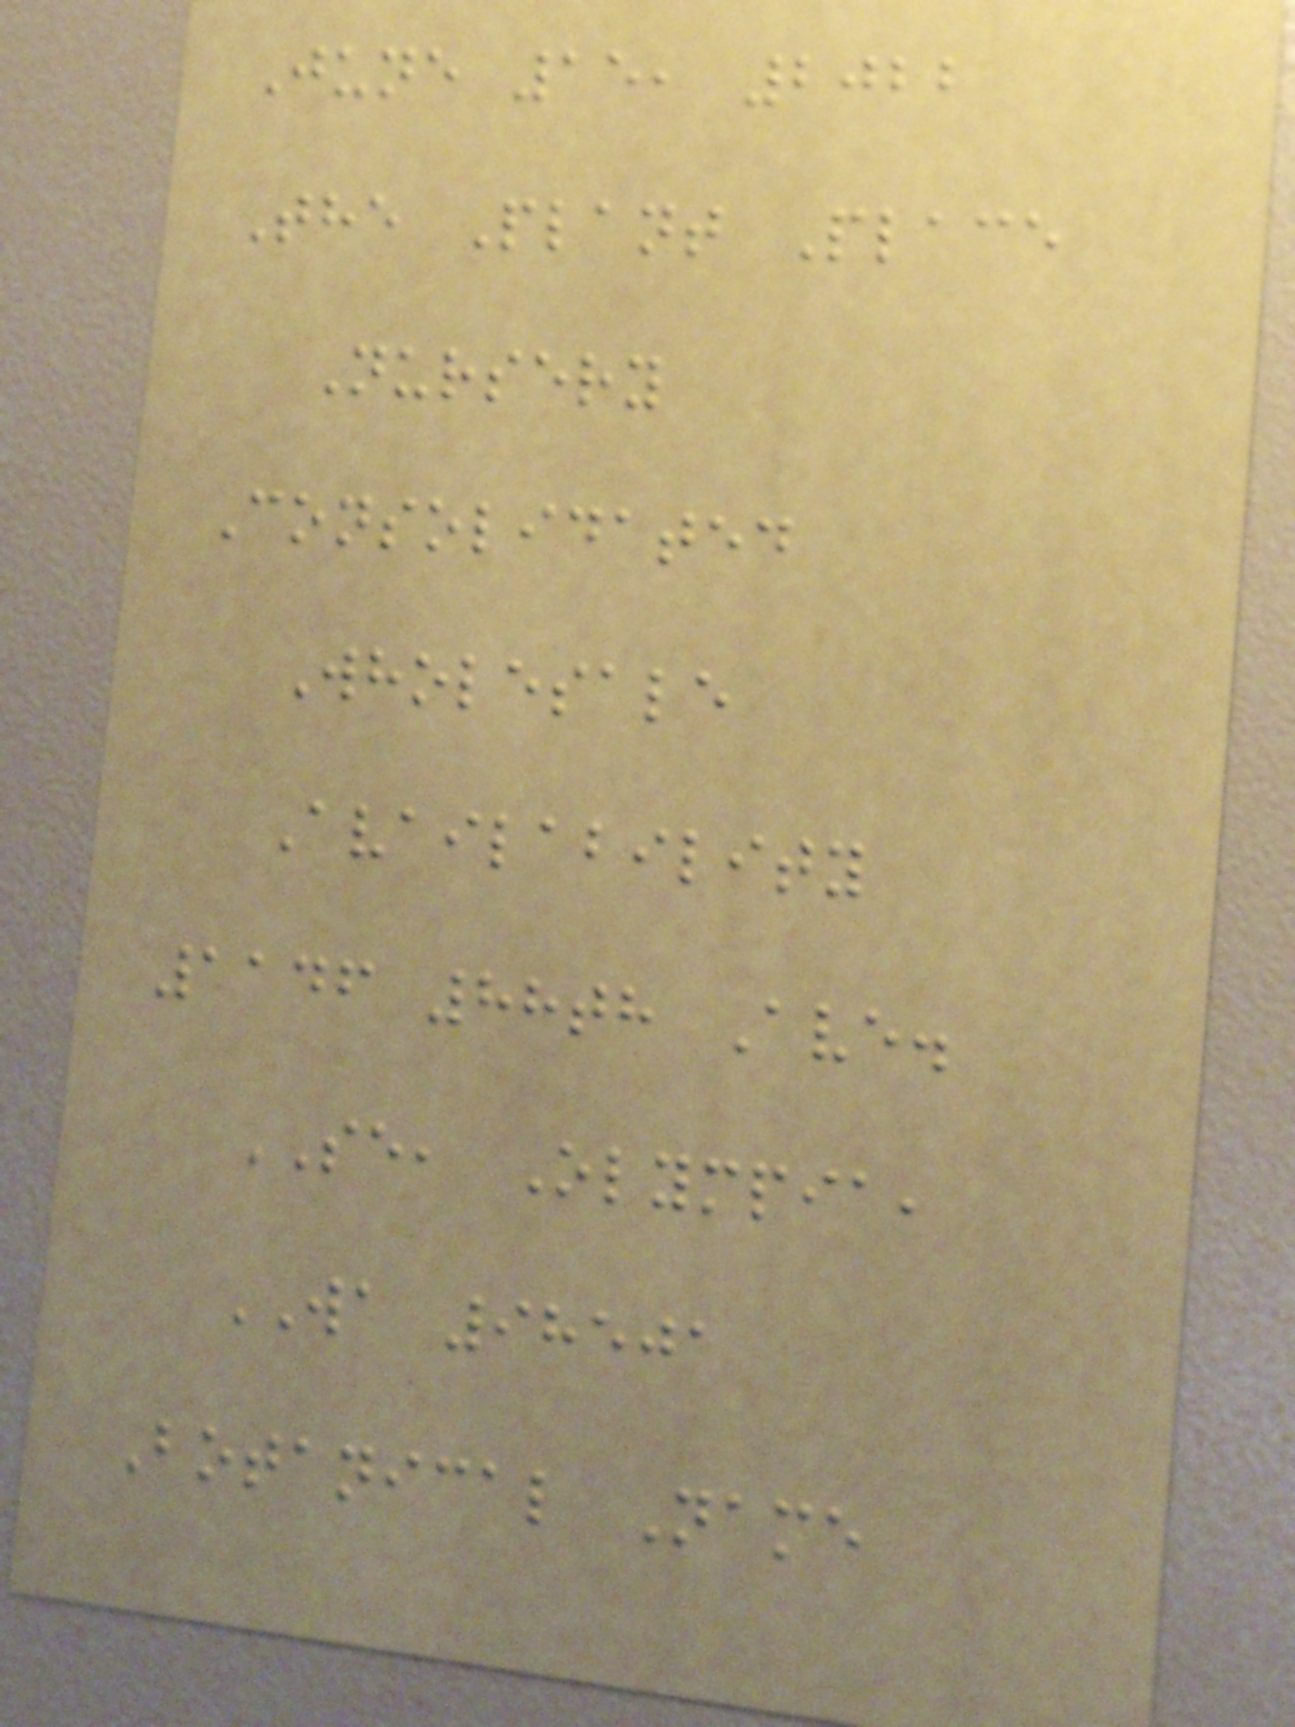June 15, 2022
The Plant Place
Nursery
Consolidated
Wholesale
Availability
1146 88th Ave.
SE, Olympia,
WA 98501
Botanical Name
